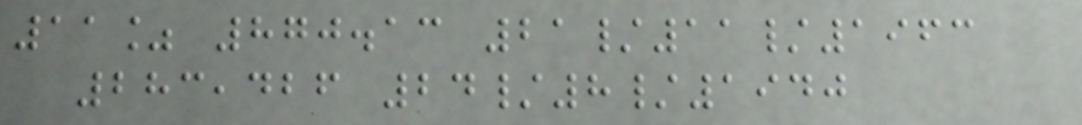11% 870.13 21/11/1963
283,426 24/8/1940
